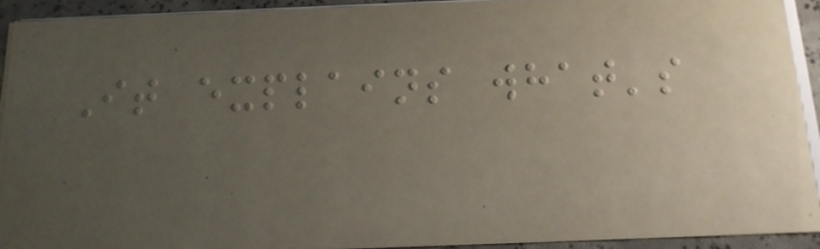It explains what's
